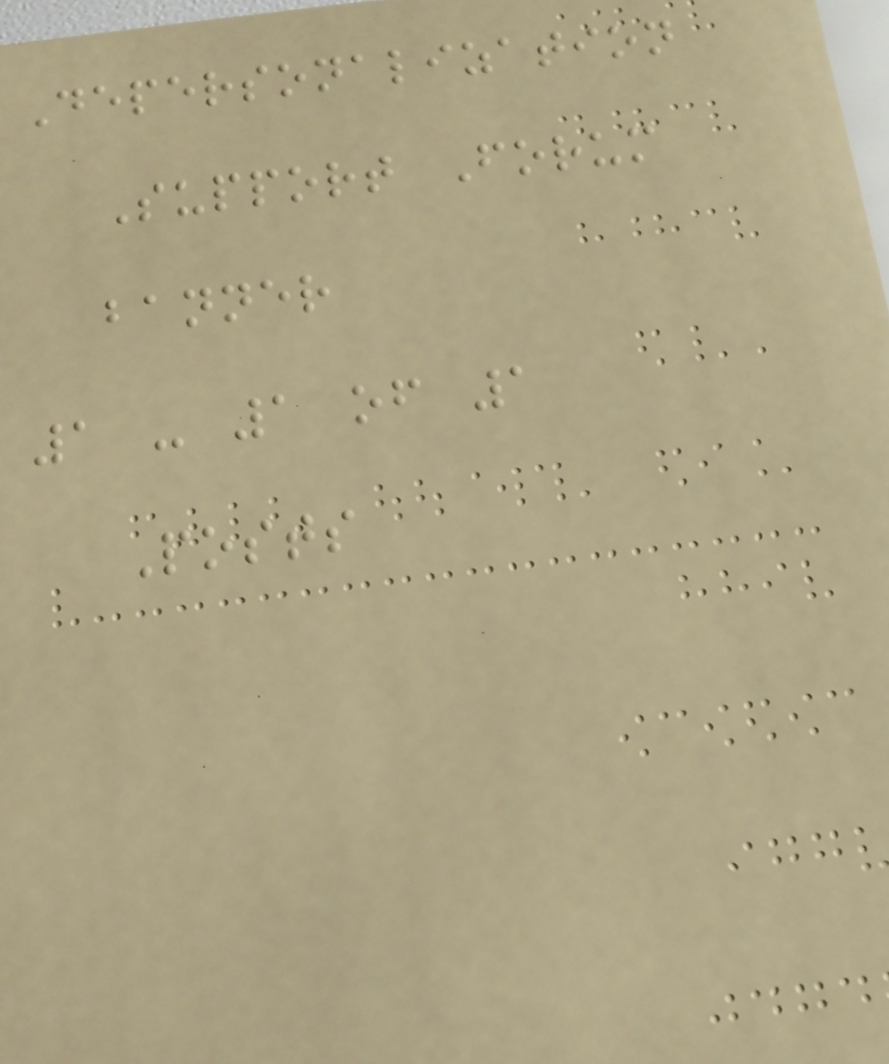Depersonalization
Support Forum
banner
1 - 1 of 1
Posts
